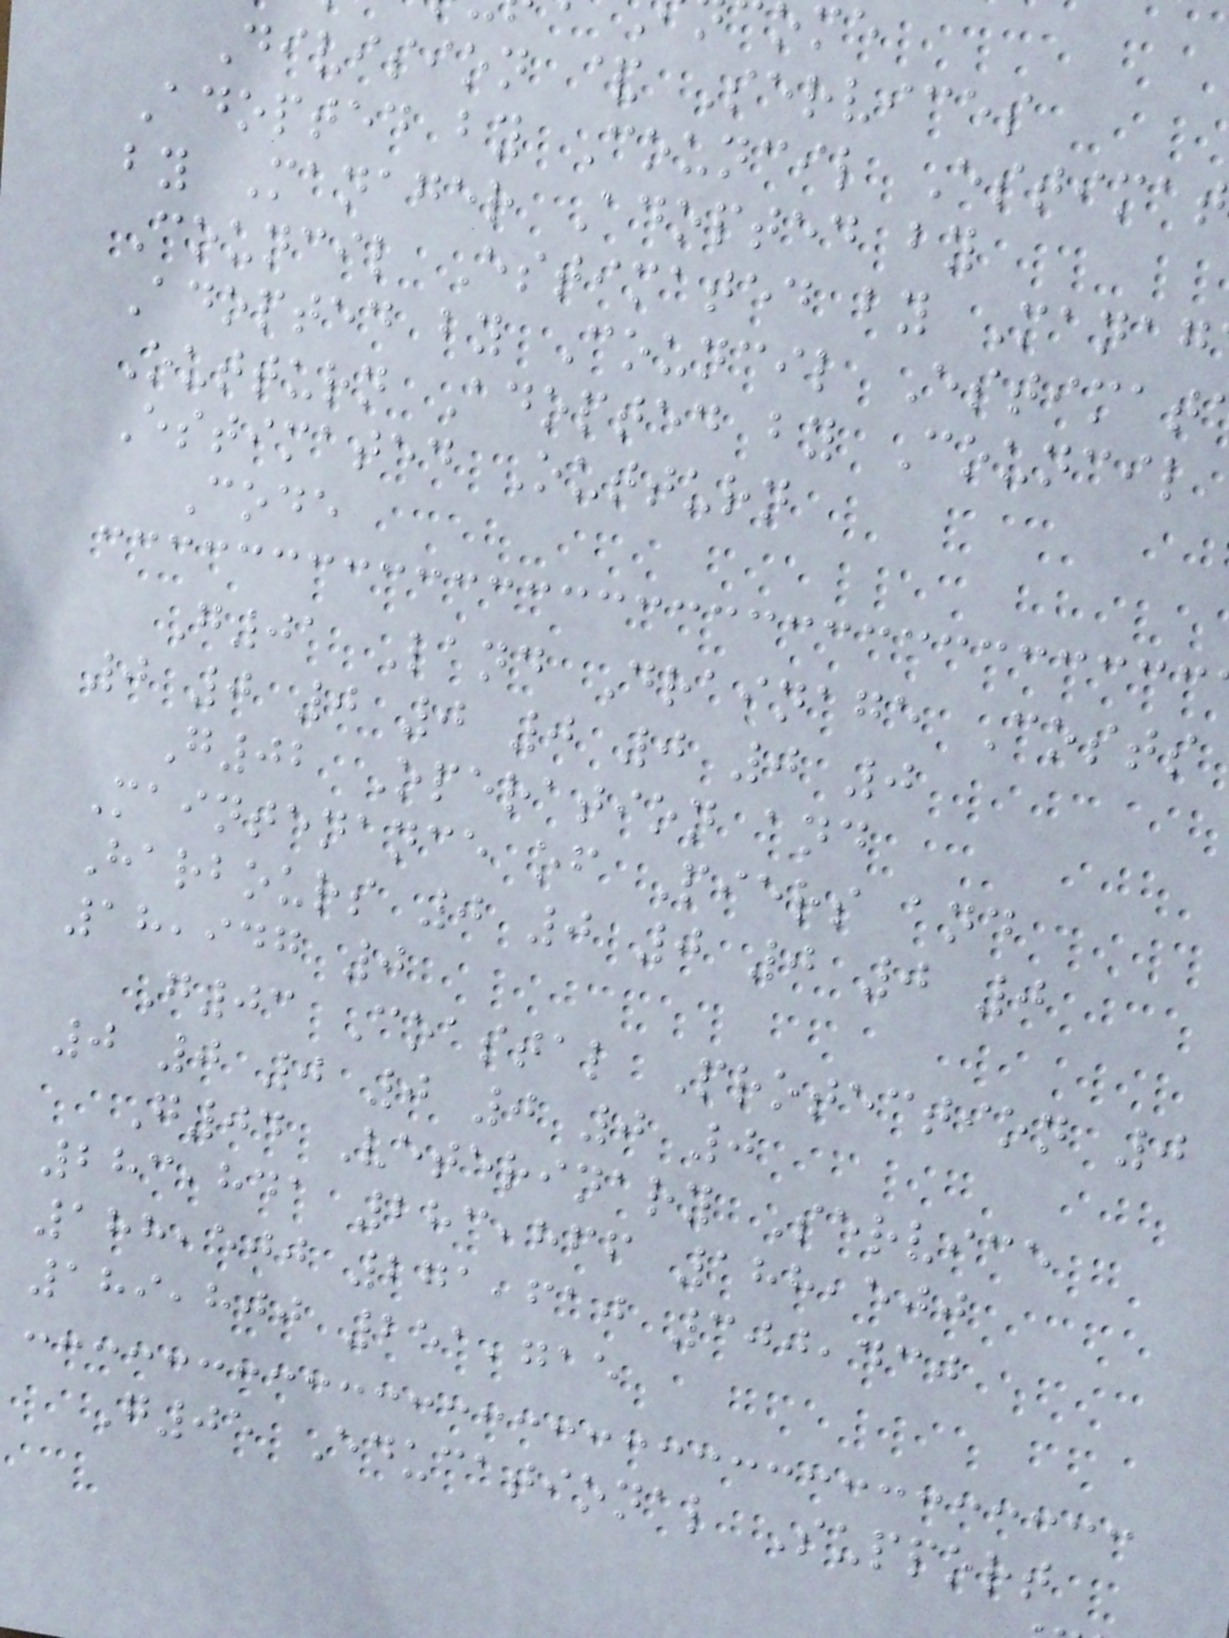Division & Services
Adopted by Council Estimat
by Manager Adopted by
Council Estimated by Manag
Adopted by Council Estimat
Outturn Adopted by Council
Estimated Outturn
Code
G01 Land Drainage Costs
0 0 0 0 0 0 0 0
G02 Operation and
Maintenance of Piers and
Harbours 0 0 0 0 0 0
18,947 0
G03 Coastal Protection 0
0 0 0 0 0 0 0
G04 Veterinary Service
283,841 283,866 188,500
188,500 271,610 300,430
189,800 251,715
G05 Educational Support
